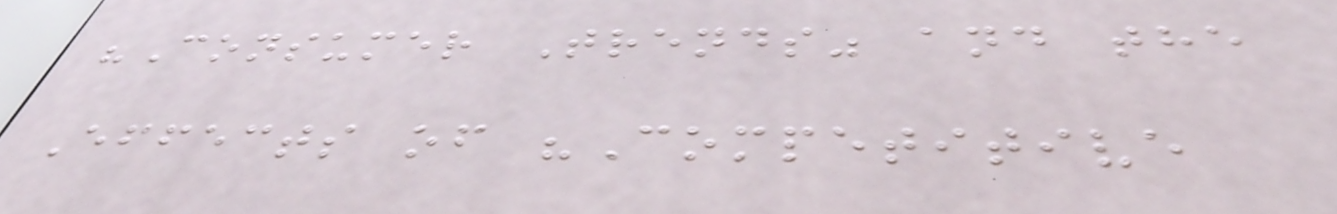"Consumer Trends" and the
Effects of "Competitive
